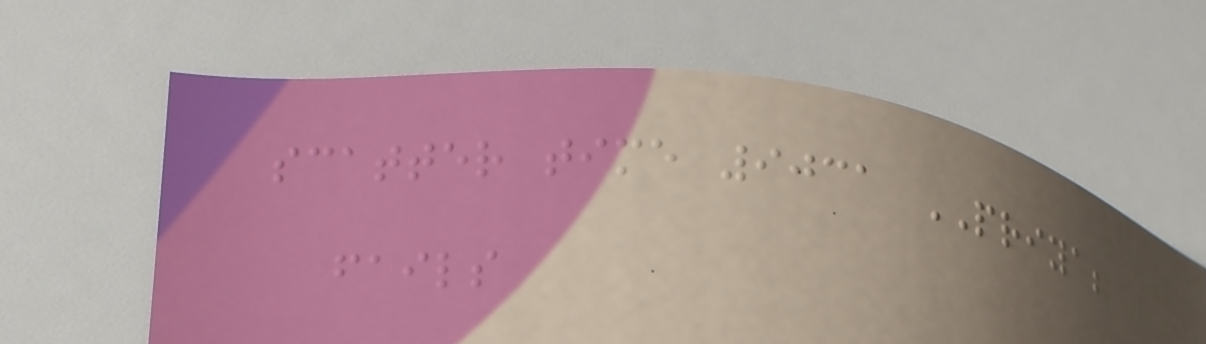scatter time 9031 PRIYA;
fails
